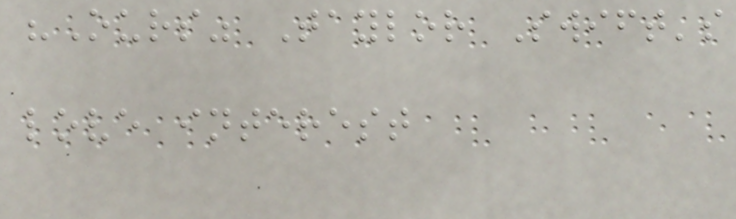"Ours" Taylor Swift's
love interest
